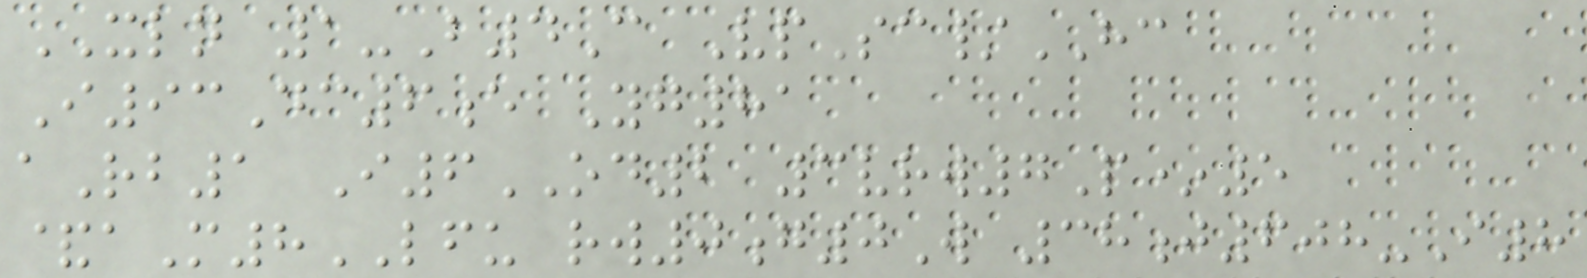XLN 1-B4C VpSc/HC
I93Dc6e Yg81
aRb1 I6OD2 3vrw7P*5
&aM8LFU rw0g0W 38j608-I8
